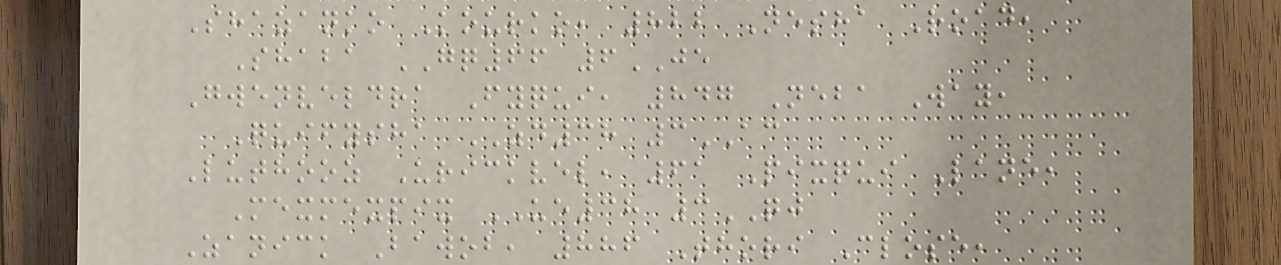Shazanko Kourko, 822 Nesha Road,
Shaba GQ66 6JE
Gwenveldra Fyqui, 847 Neba Way,
Quifysha ZD38 3AC
Luthooz Urickvel, 61 Pixqui Lane,
Mexmexpix UE38 3QJ
Zanick Bawob, 886 Thori Close,
